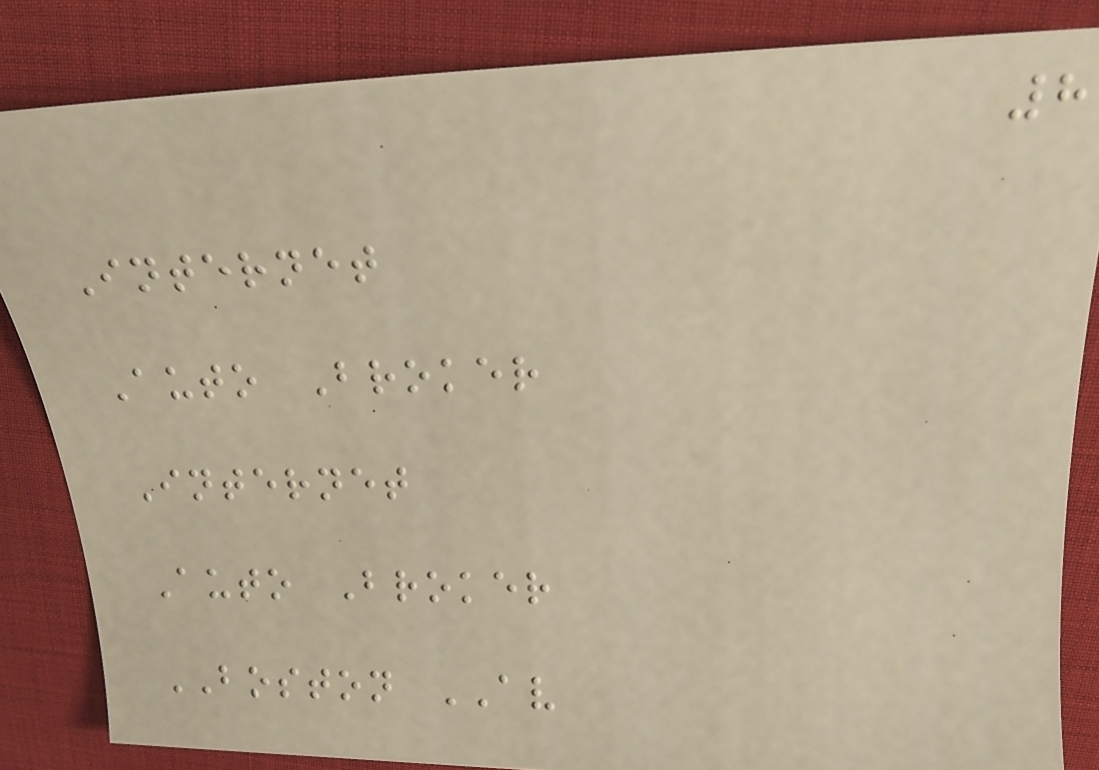8
Internet
Auto Broker
Internet
Auto Broker
BOSTON AV
